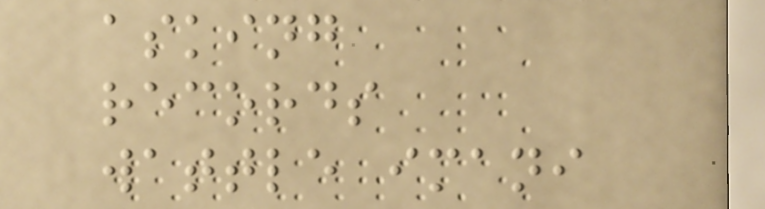asking
records
wattle imani
